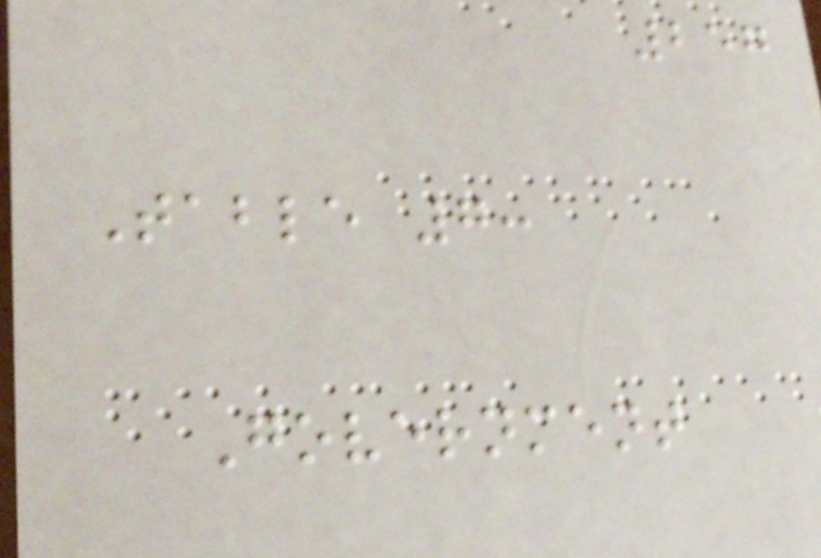257
Table 7:
Government
